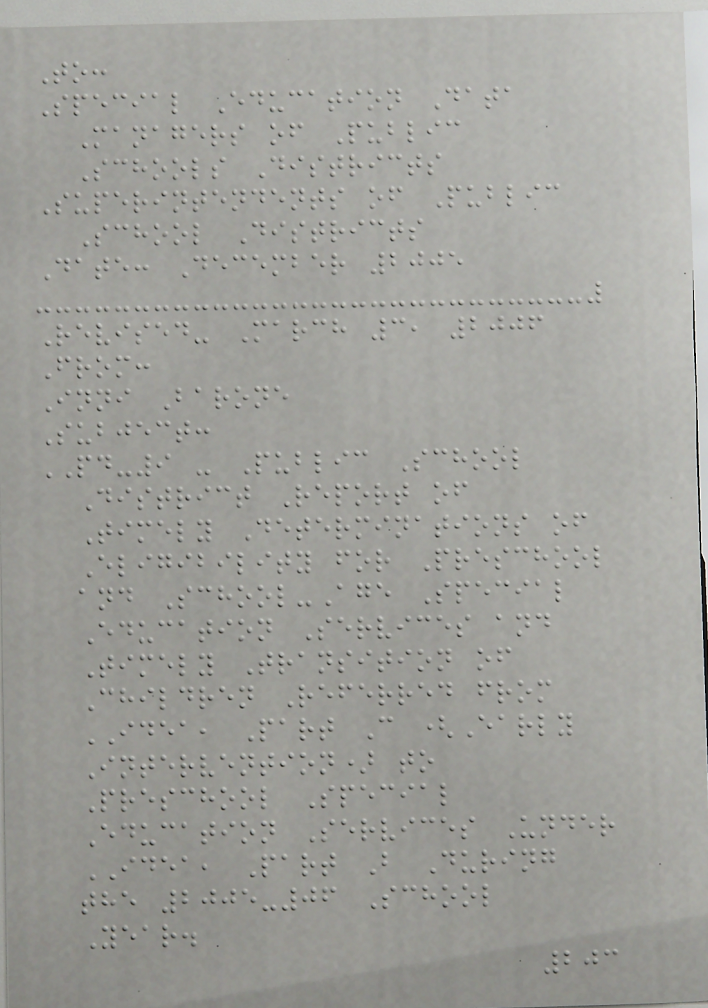To:
Special Education Data
Managers of Public
Schools Districts
Superintendents of Public
School Districts
Date: December 2005
Revised- March 3, 2006
From:
Inni Barone
Subject:
PD-9 - Public School
District Report of
Timely Determinations of
Eligibility for Preschool
and School-Age Special
Education Services and
Timely Transition of
Children Referred from
IDEA, Part C (Early
Intervention) to
Preschool Special
Education Services Under
IDEA, Part B During
the 2005-06 School
Year.
203
